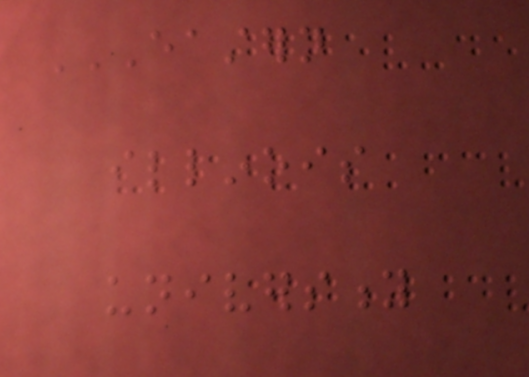EASTERN
ILLINOIS
UNIVERSITY
